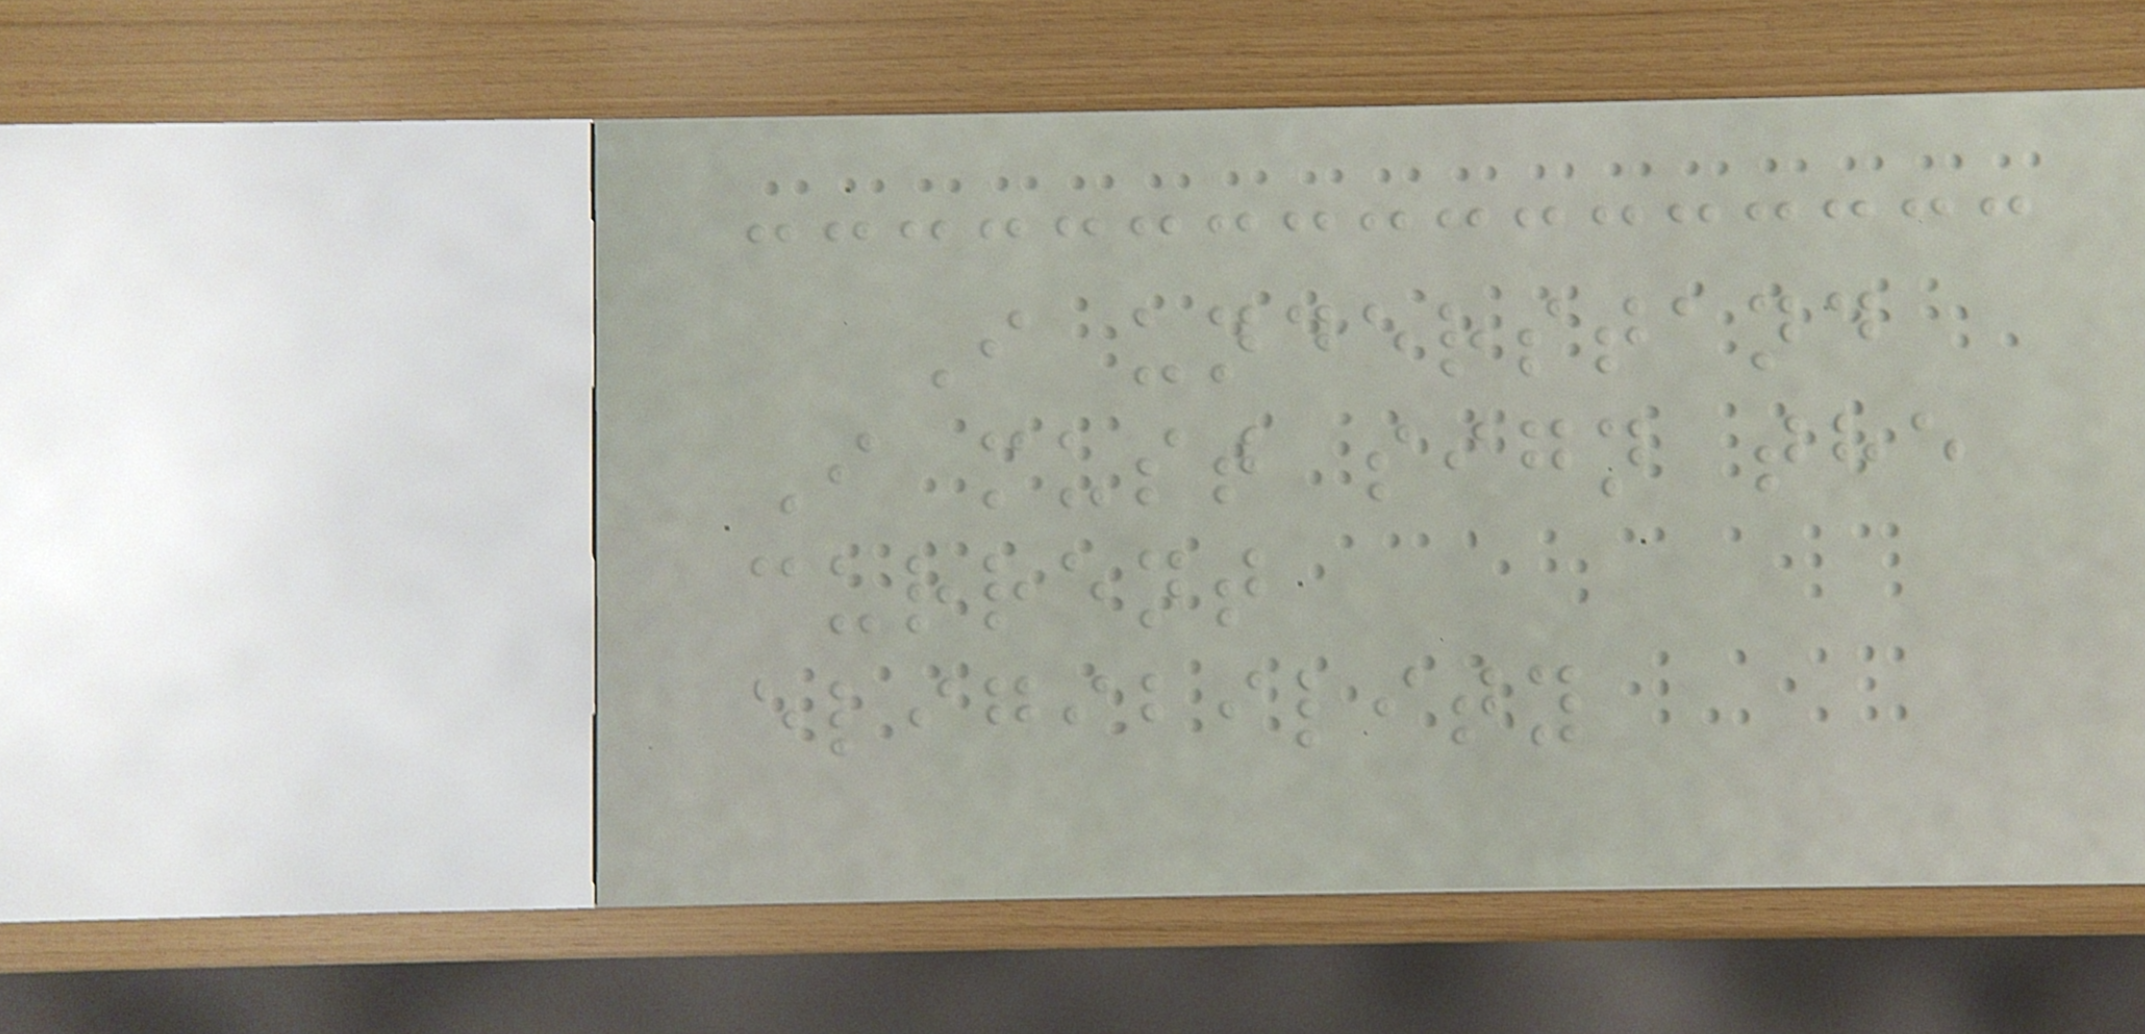I understand
I must sign the
current
eligibility
